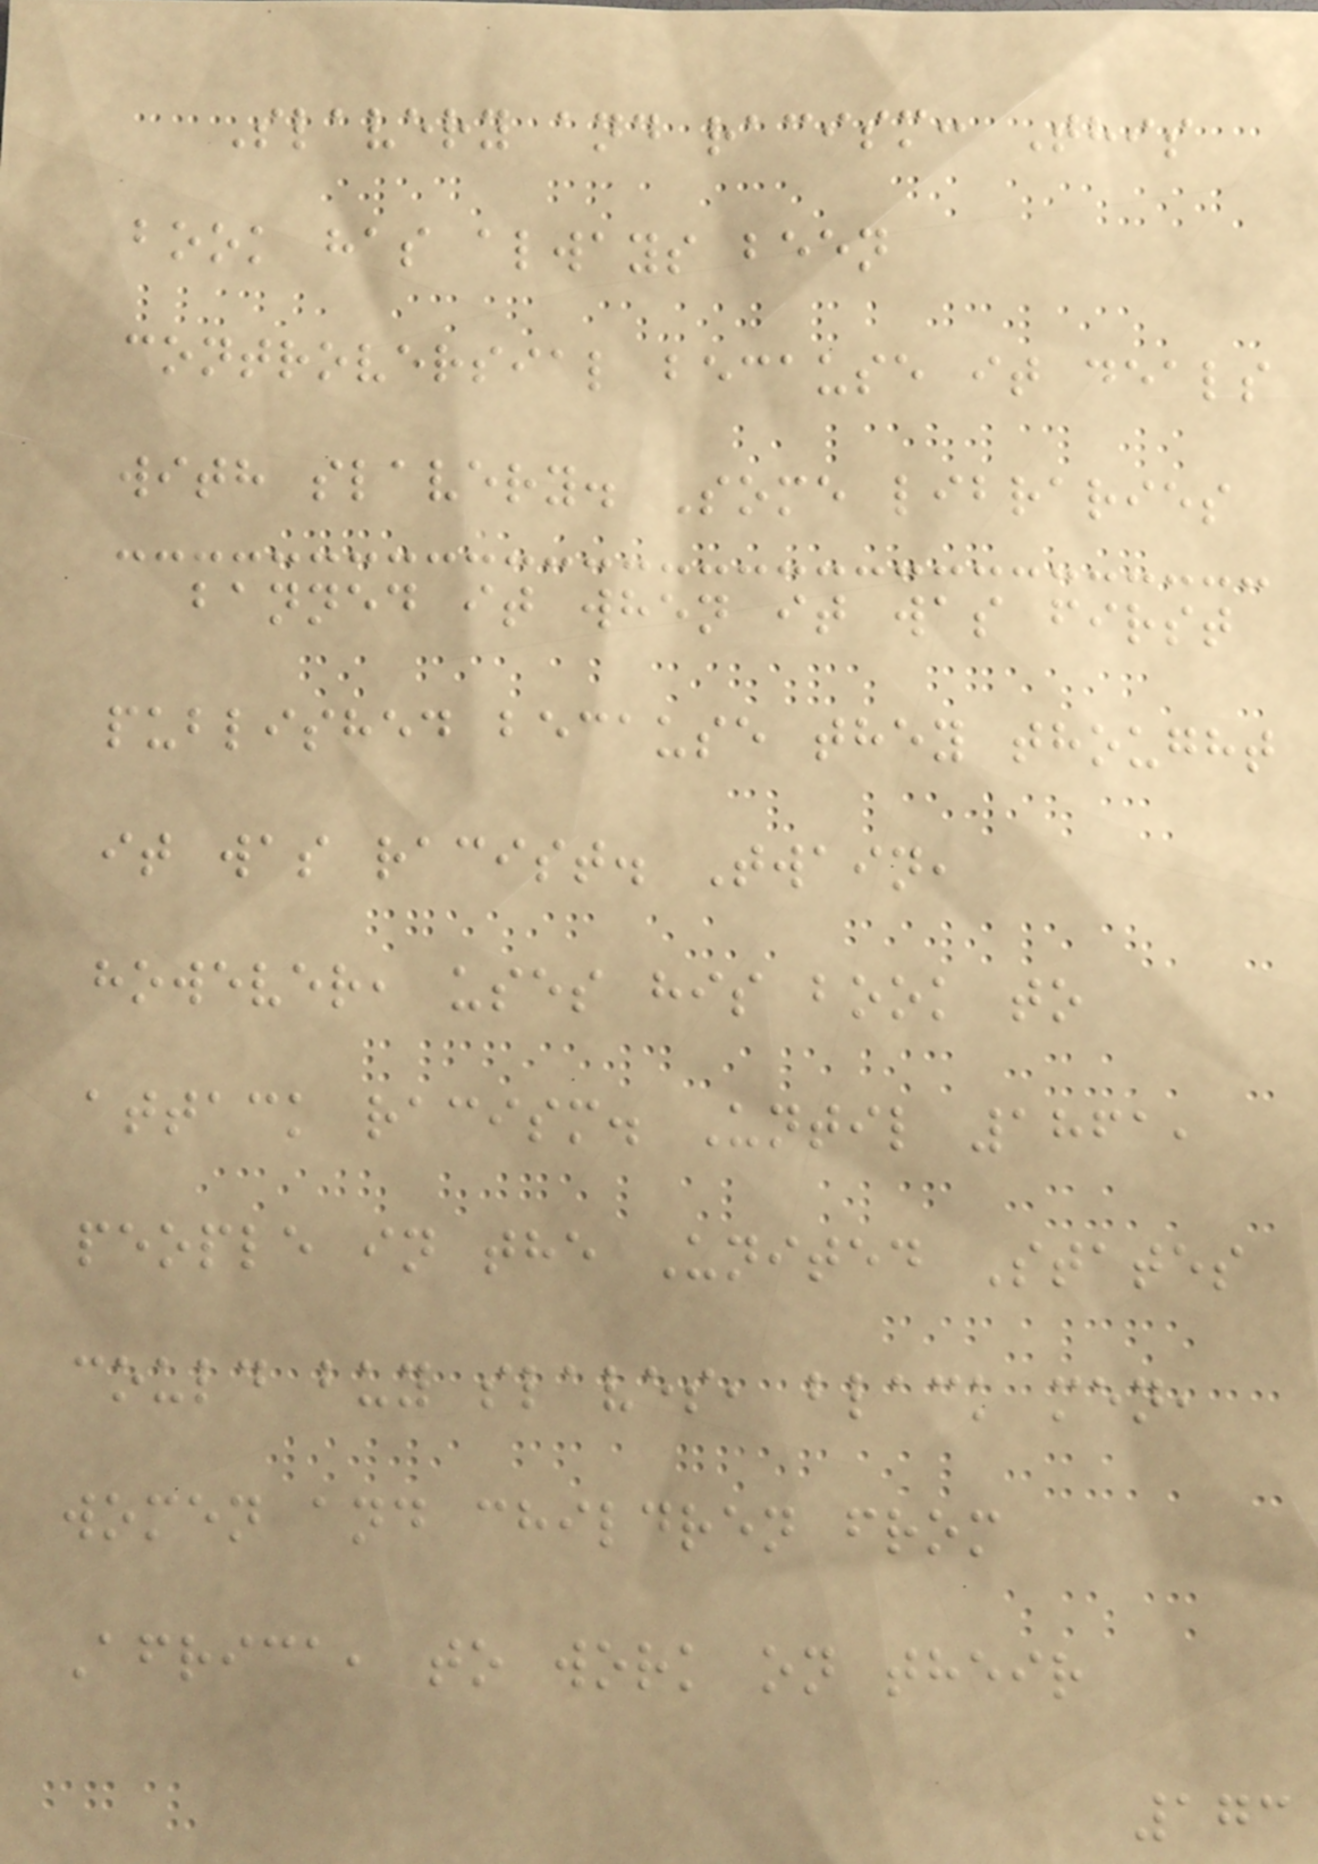Slavery and racism: This
book has always been
controversial because it deals
with slavery. Some libraries
banned it when it was first
published because they thought
it was racist. Twain,
however, uses his book to
attack racism. Until 1861,
people in the United States
could buy slaves, black men,
women and children from
Africa, to work on their
173
